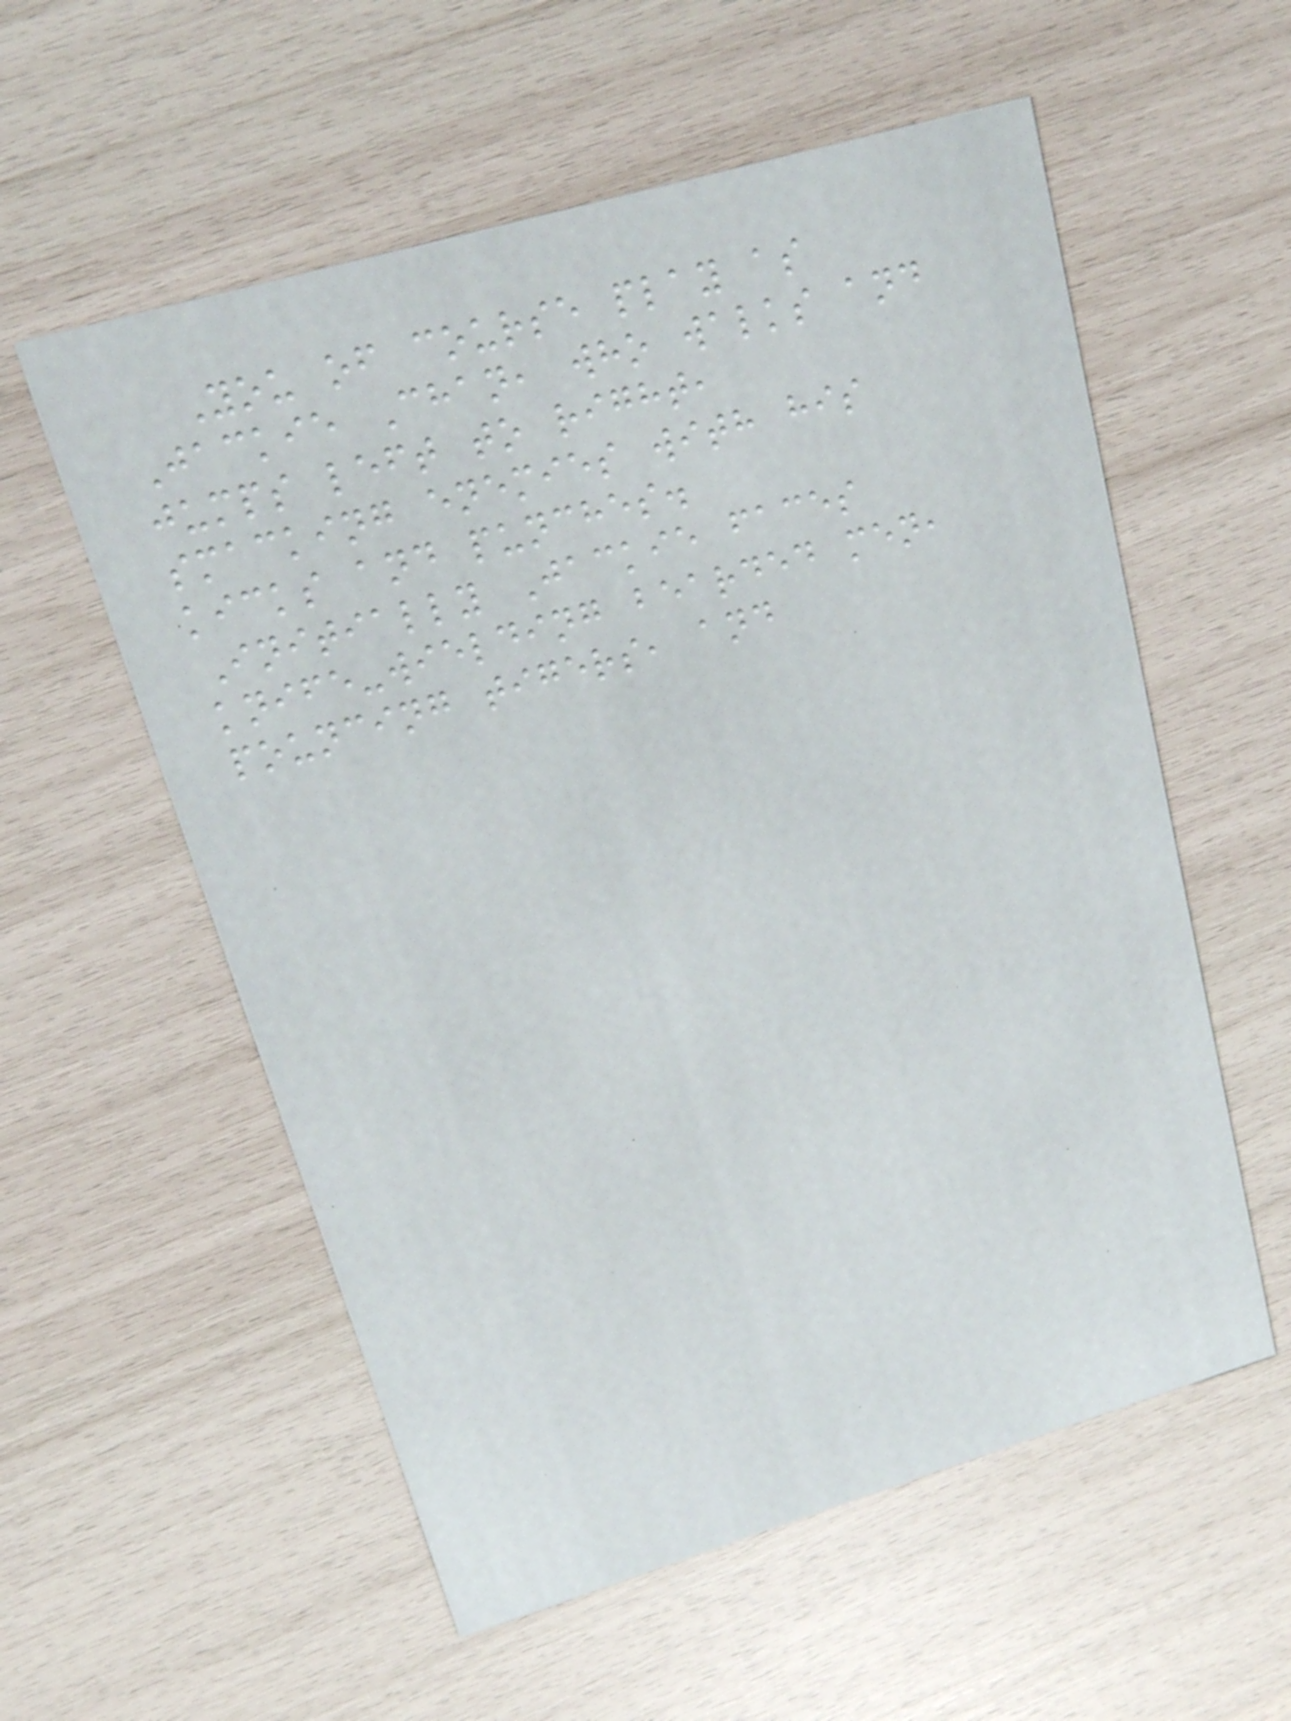You of course play as
Jackie Chan, who walks and
jumps left to right,
smacking enemies with his
kicks and punches.
Initially Jackie faces
knife-wielding bearded men,
pouncing tigers, and
